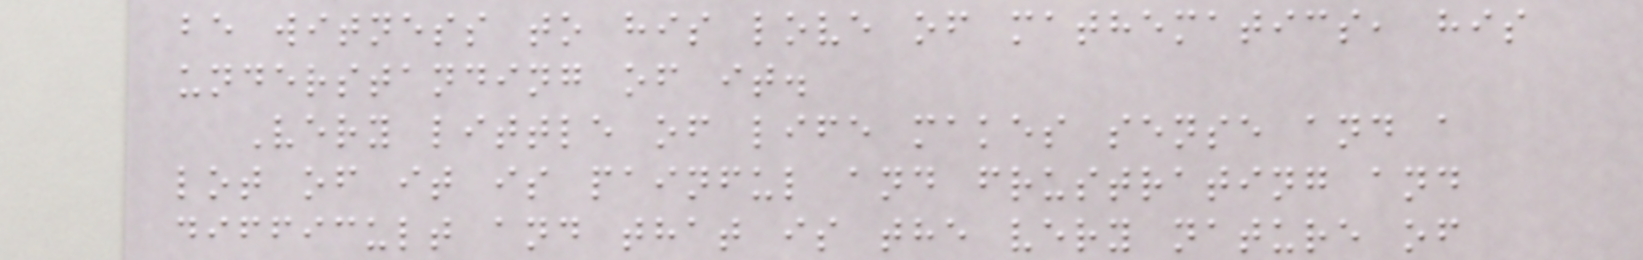be witness to his love of mathematics, his
understanding of it.
Very little of life makes sense and a
lot of it is painful and frustrating and
difficult and that is the very nature of
